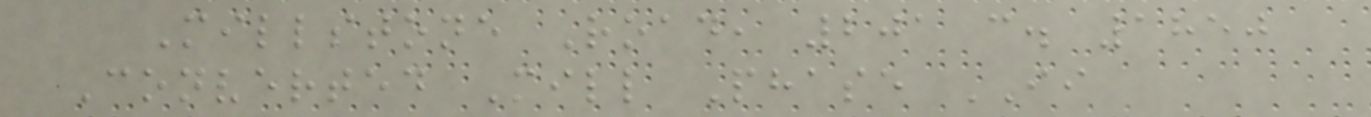Millstone Road, 201 c. 1850
Converted Mill Phase II
